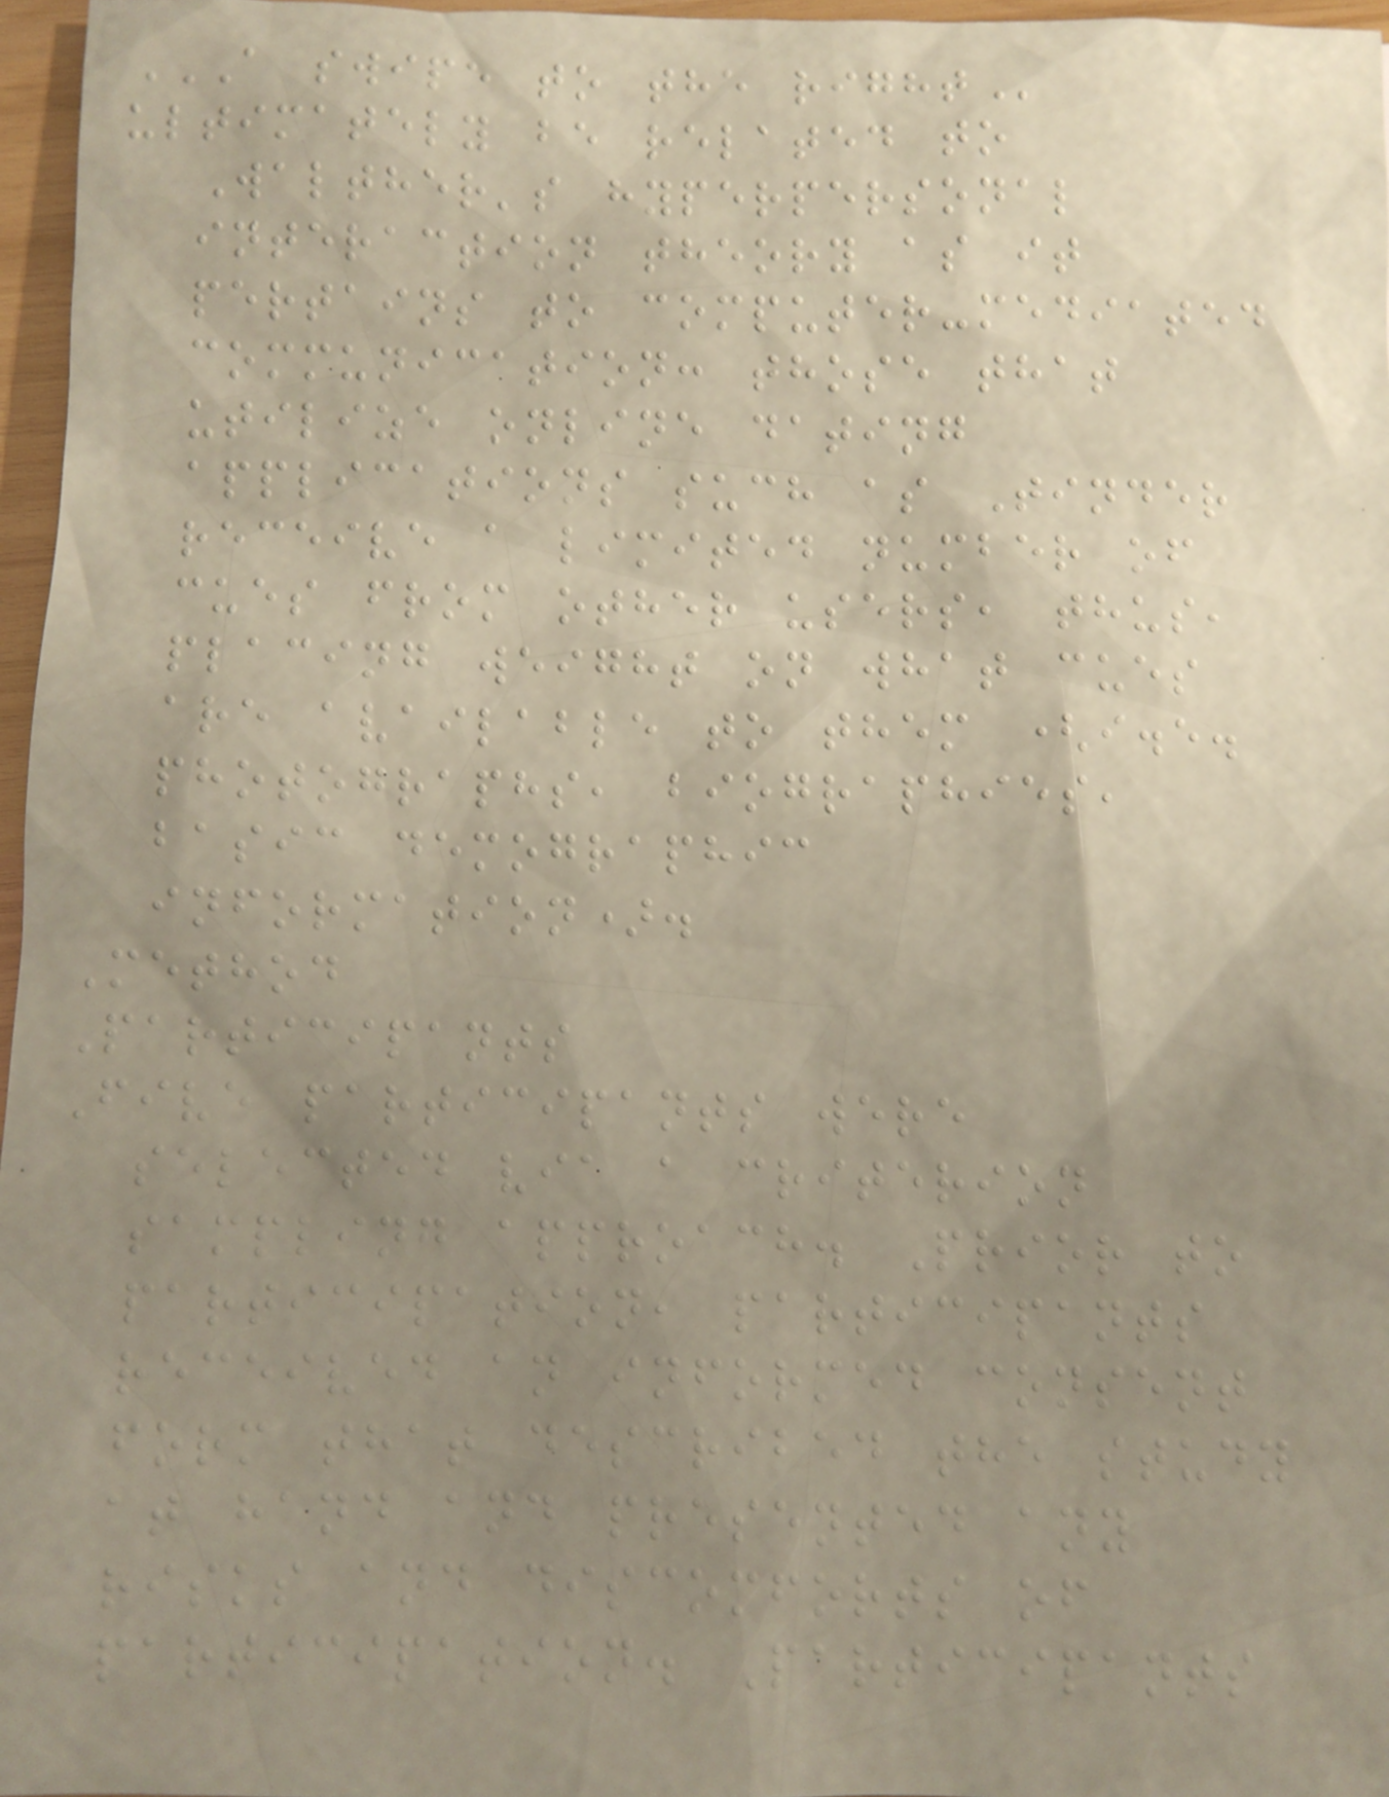A SWIPE TO THE RIGHT
ultimately be related to
Walther's hyperpersonal
interaction theory as it
pertains to computer-mediated
communication: those that
utilize online dating
applications such as Tinder
receive a limited number of
cues from other users, thus,
placing weight on what cues
are available to them (i.e.
photographs, biographies,
basic demographic
information).
Method
Participants
Five participants were
selected via a criterion
sampling approach. Prior to
participation, participants
received an informed consent
form that described the study
at hand and presented any
risks and discomforts of
participation. Participants
